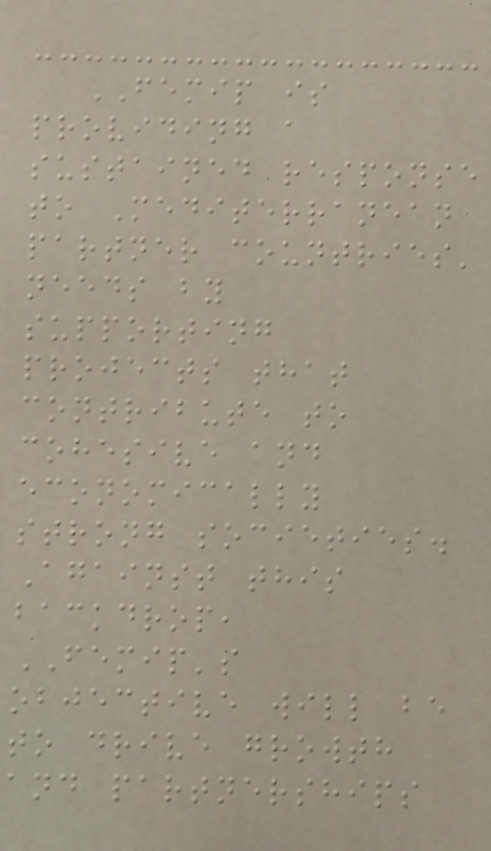FEMIP is
providing a
sustained response
to Mediterranean
partner countries'
needs by
supporting
projects that
contribute to
cohesive and
economically
strong societies.
Against this
backdrop,
FEMIP's
objective will be
to drive growth
and partnerships
